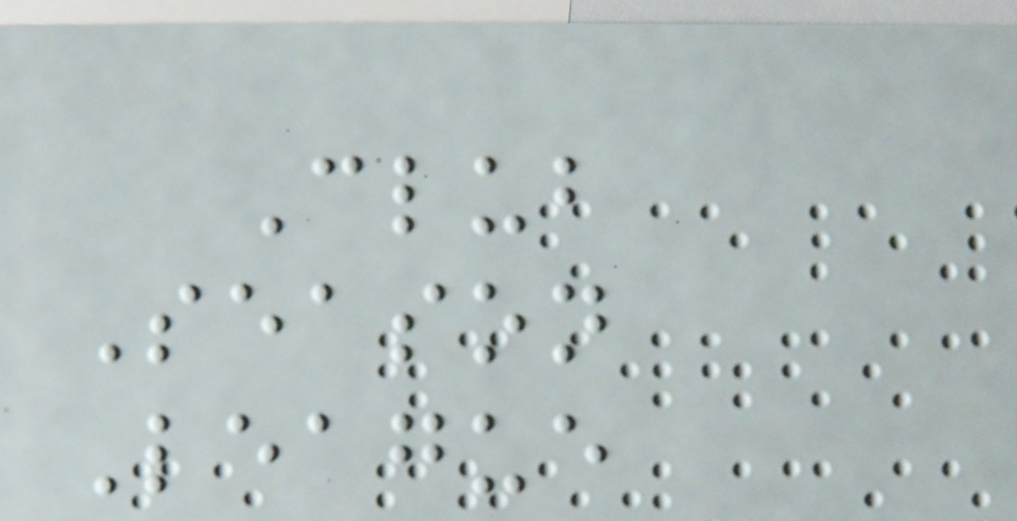Club
Season
League
